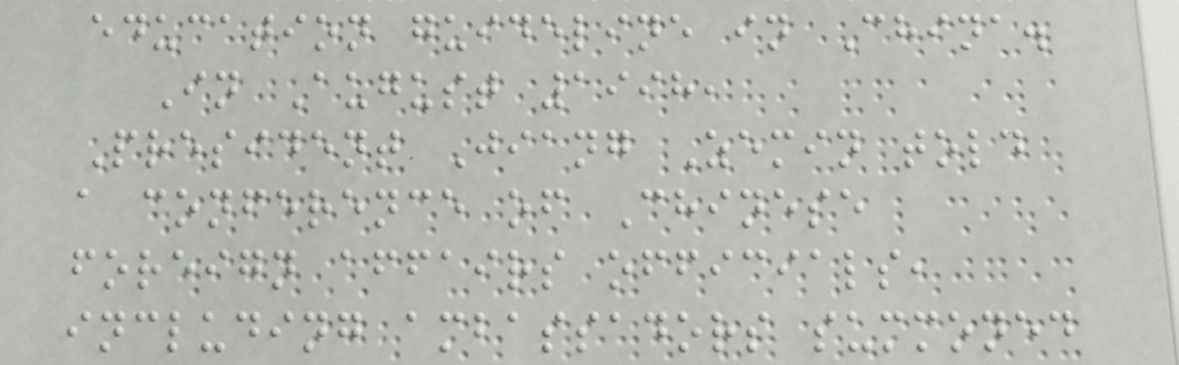education guideline in China.
In August 1998,
President Jiang Zemin told
a conference of Chinese
foreign affairs officials,
including ambassadors summoned
